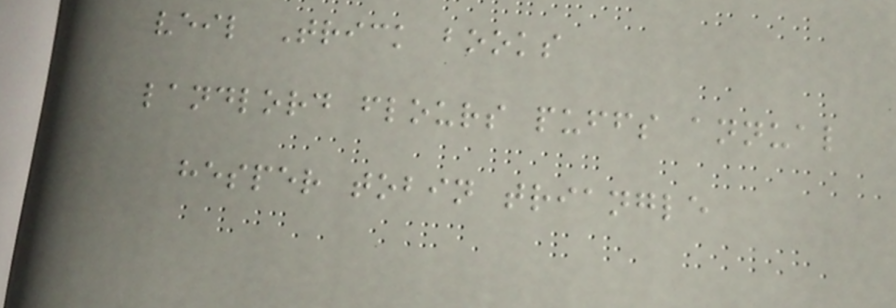veil Trick books
landlord flours puffs annual
hesper tobin triangle
